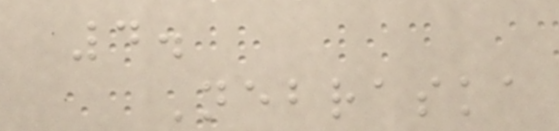4.
Nebraska
